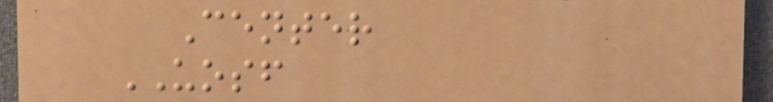Center
UOSF
